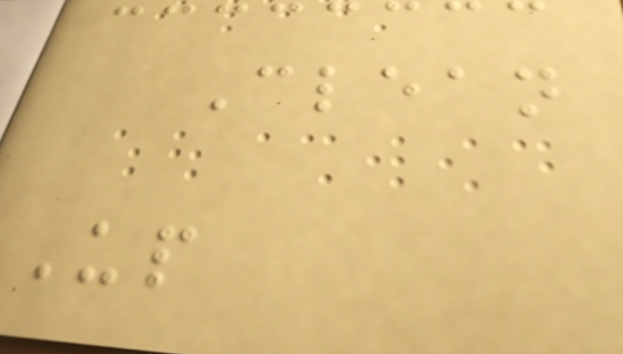Clean
Up
